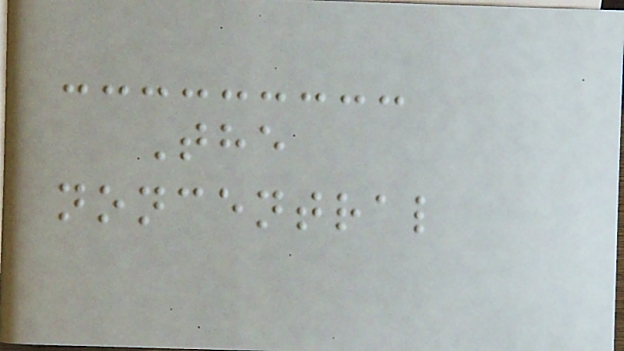The
noncentral
